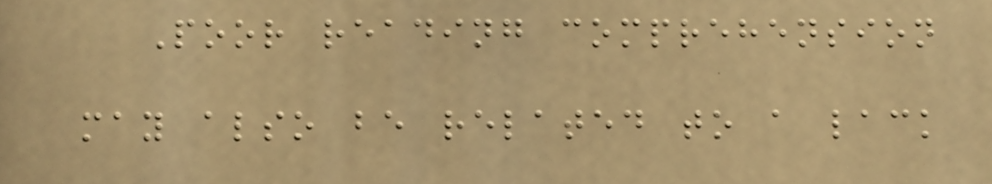Poor reading comprehension
may also be related to a lack
